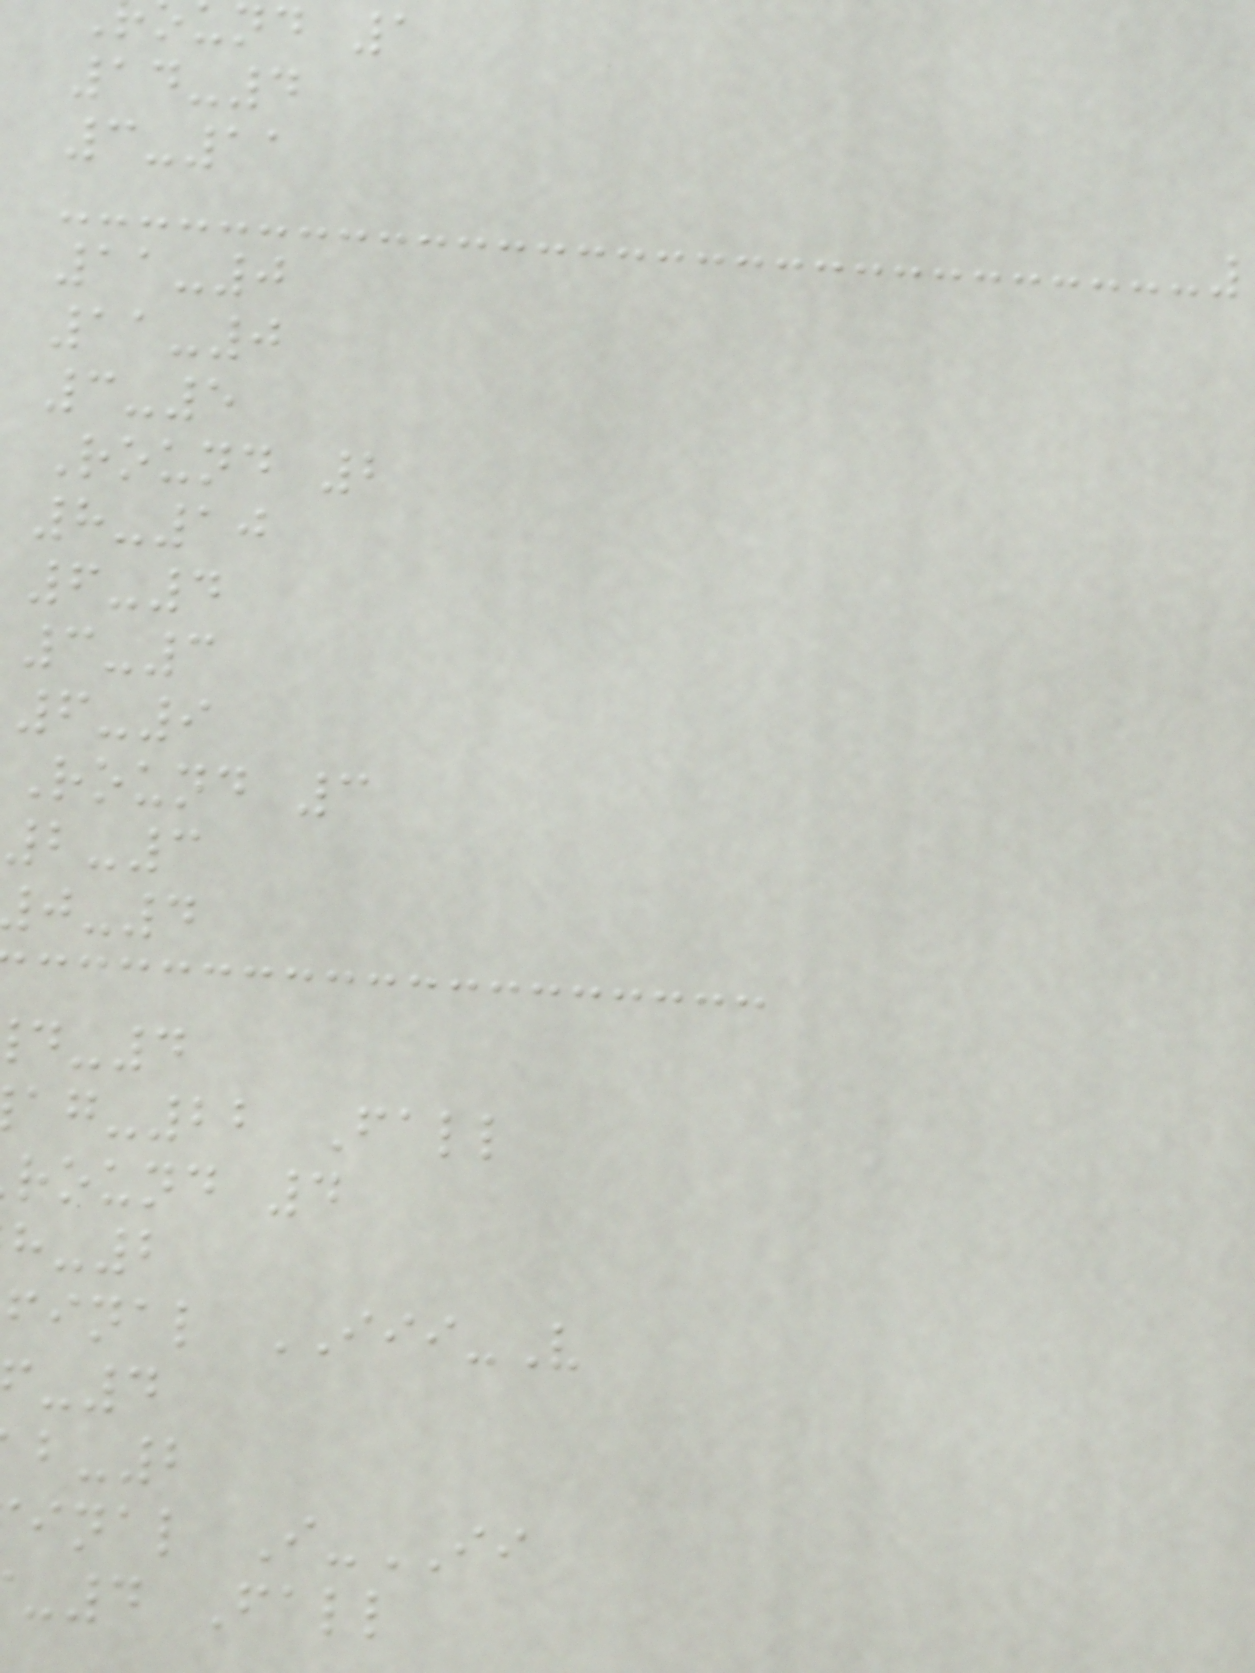nd 1
14-4
3-11
11-0
11-0
3-5
Round 2
8-10
6-4
3-3
6-9
Round 3
2-3
-22 Fall
round 4
final III-V
inal I-II
-4 Fall
